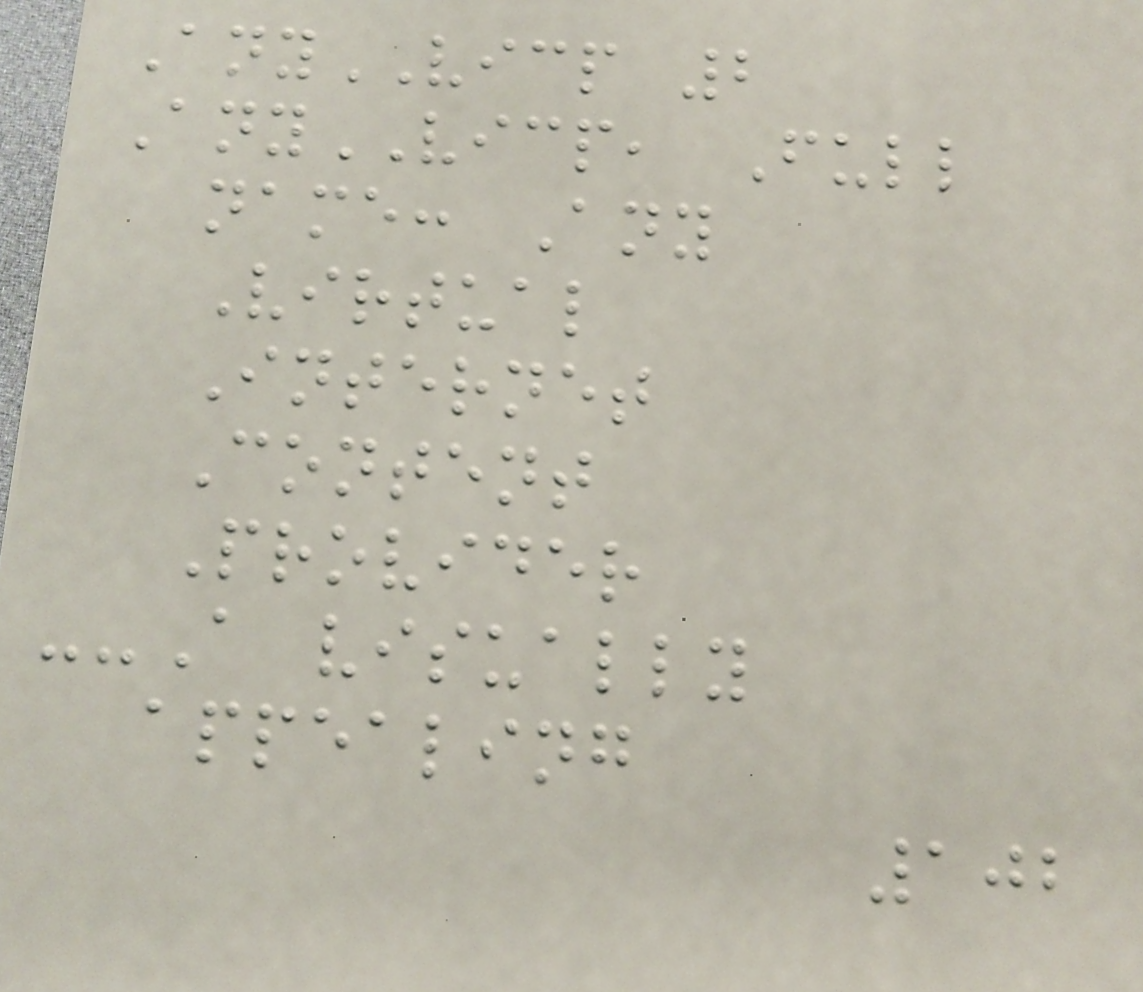AnyVICP 2
AnyVICP, Full
name: Any
Virtual
Internet
Content
Provider
--A visually
appealing
102
